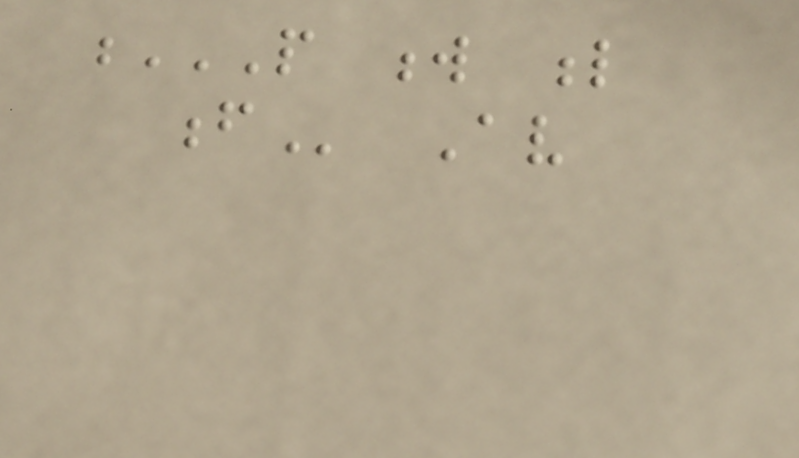P W L
F Av
